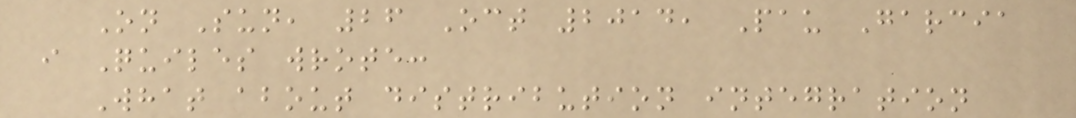On Sun, 26 Oct 2014, Pau Garcia
i Quiles wrote:
What about distribution integration
